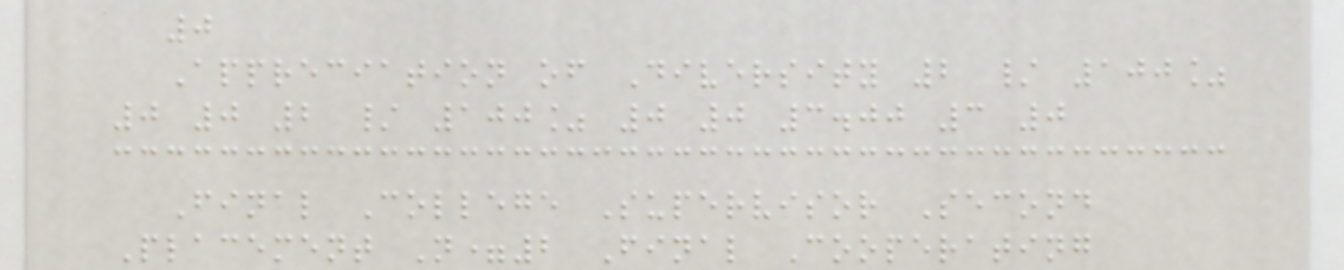0
Appreciation of Diversity 2 / 100%
0 0 2 / 100% 0 0 3.00 3 0
Final College Supervisor Second
Placement N=2 Final Cooperating
